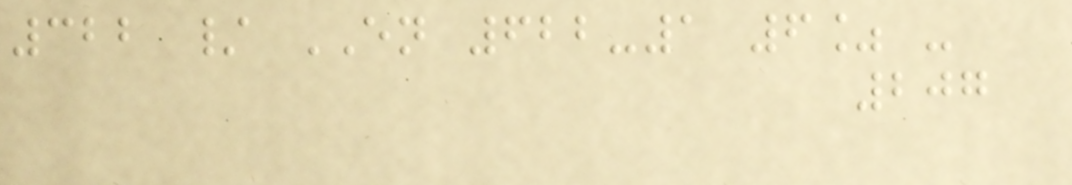322 / EN 622-1 6% -
207
